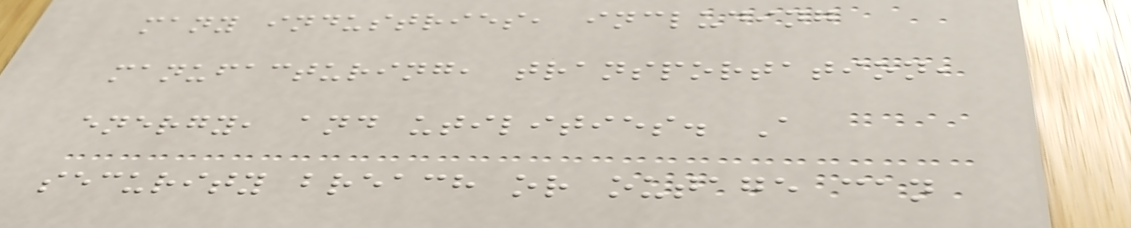many industries, including
manufacturing, transportation,
energy, and utilities. A
security breach or outage can
